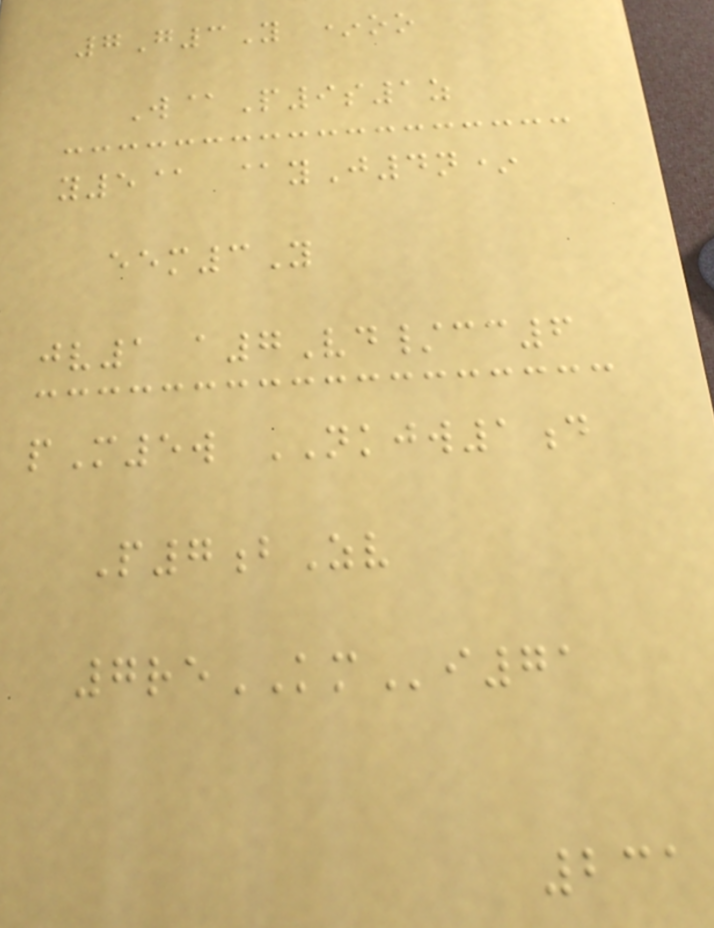7G3Y *oo
W@P9s1z
y5@ @yJ4n*
eem3Y
jv1 a7Vd/cc6
pM5w NKJW1d
P7bZv
7reKMi71
231
